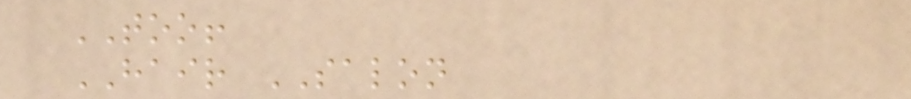TOO!
HAIR SALON
